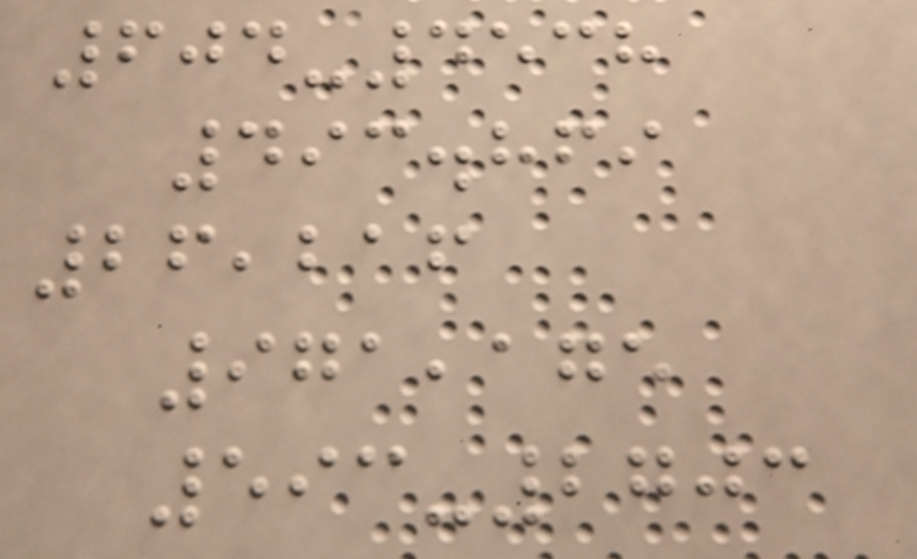604-4538
493.869
26,216
971,175
593-2703
